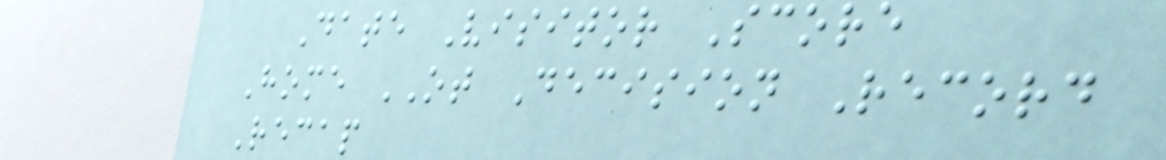Date Visitor Score
Home OT Decision Record
Recap
